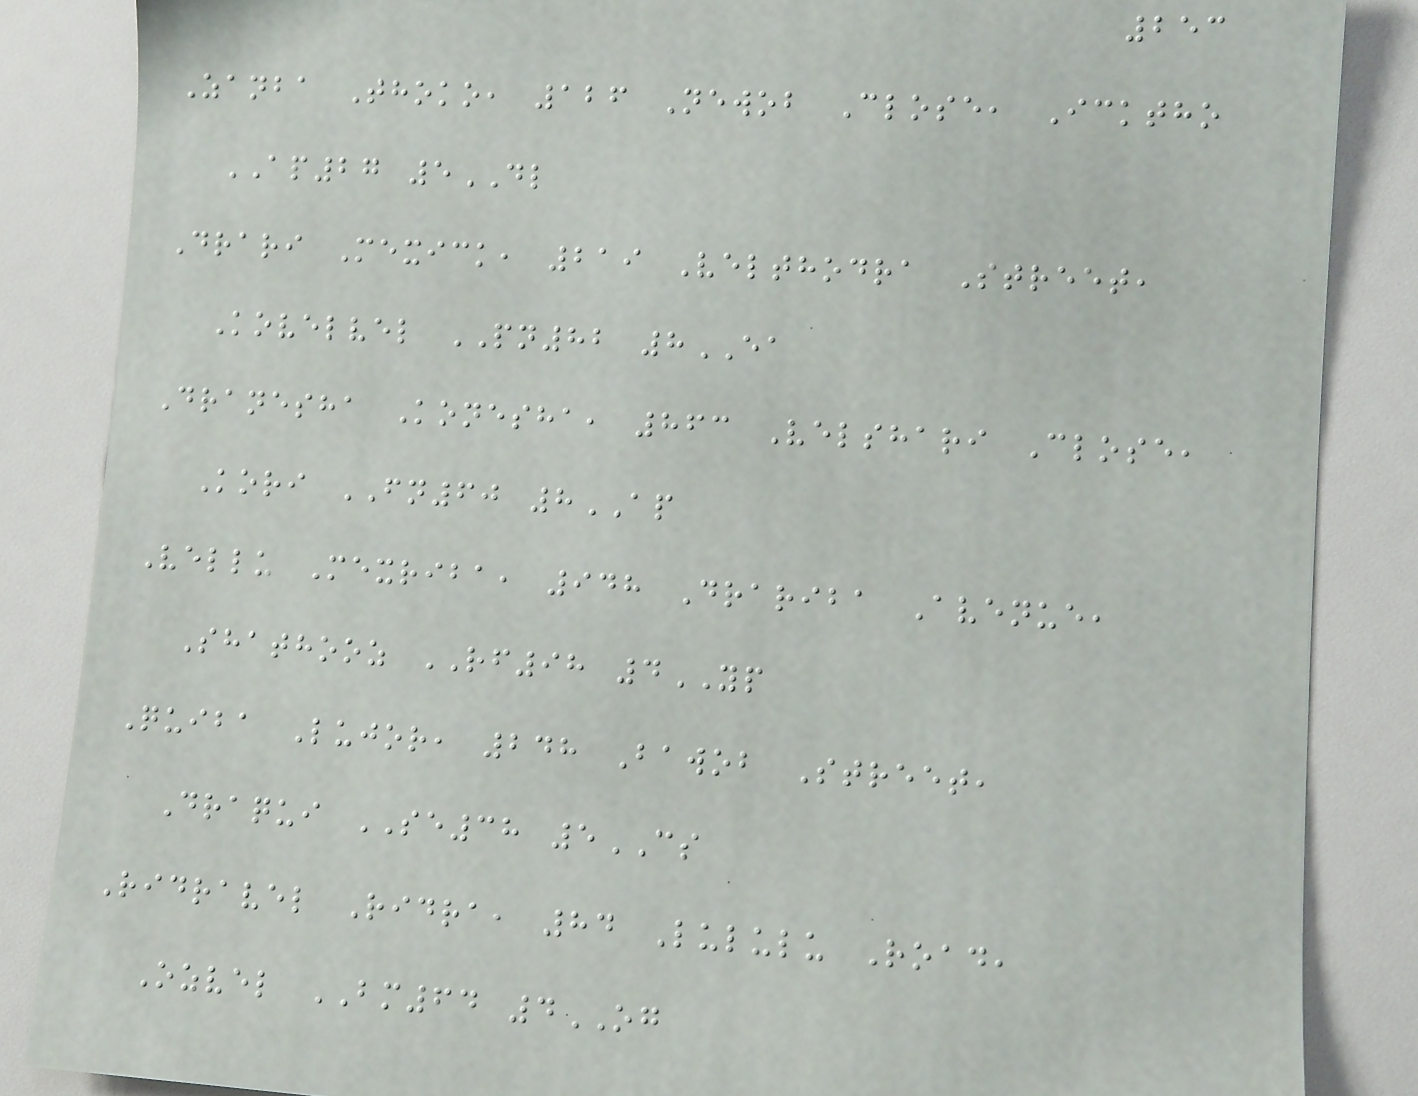253
Zanba Thoko, 126 Newob Close, Icktho
AP27 5DL
Drari Mexick, 219 Velthodra Street,
Kovelvel PN82 8EA
Dranesha Konesha, 863 Velshari Close,
Kori FN60 8AP
Vellu Mexriba, 948 Drariba Avenue,
Shathooz RF98 4YP
Quiba Lujor, 248 Bawob Street,
Draqui SE38 5CS
Ridravel Ridra, 84 Lululu Road,
Ozvel BM64 4OG
